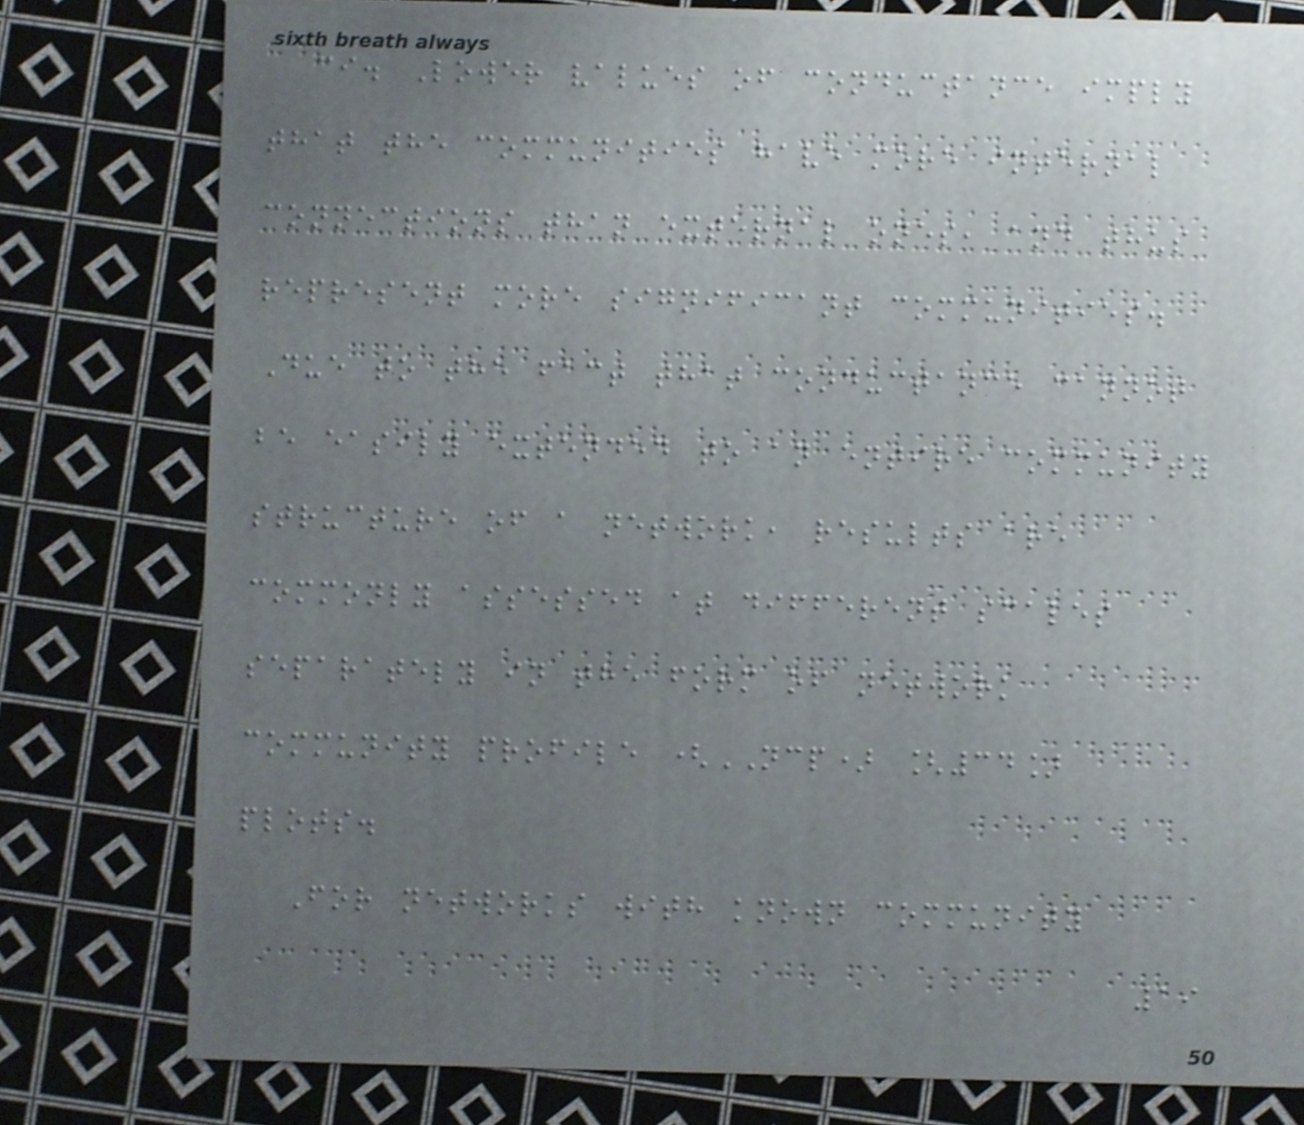ci. Lower values of conductance imply
that the communities have more internal
connections than external ones, and thus
represent more significant communities.
Due to the fact that conductance cannot
be easily extended to an entire community
structure of a network, results are
commonly assessed at different scales
separately in the form of network
community profile (NCP) [34]
plots.
For networks with known community
19
